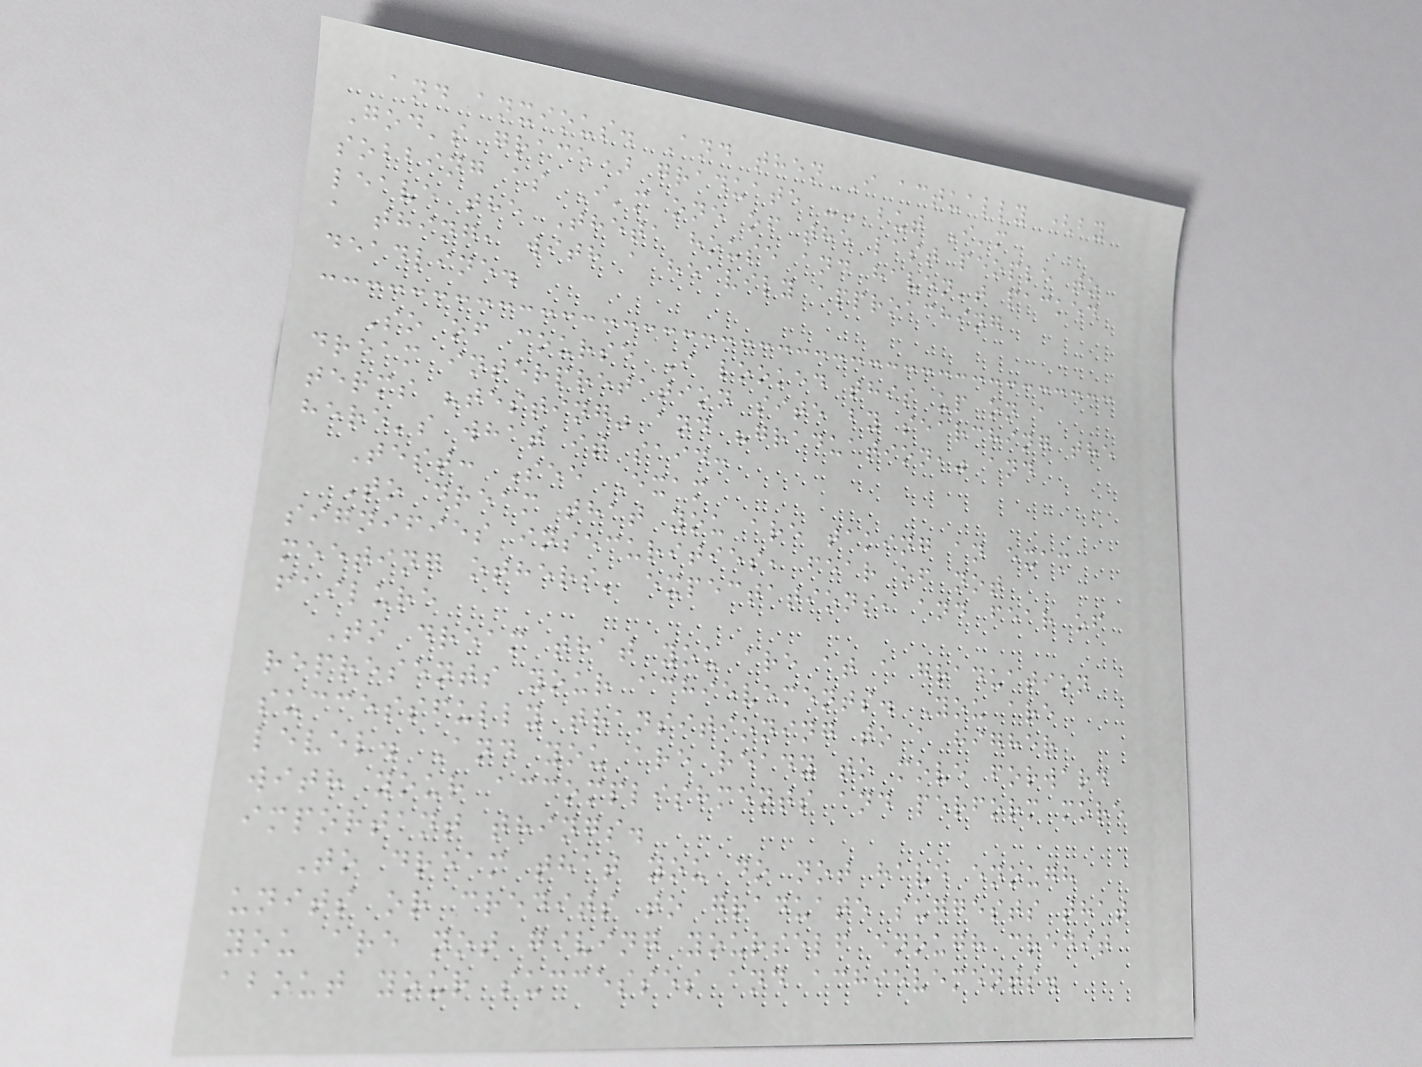and anxious. And then I actually (by
God's grace) graduate -- but I'm
sobbing as I'm one of the last people to
leave the Theta house and haven't packed
a thing, with a heavily approaching
deadline.
So of course I looked this up on a
dream interpretation site by searching the
terms "testing" and "graduation," and
here's what it said:
Test: See Exam
To dream that you are taking an exam
signifies insecurities, fear of not
meeting others' expectations, and fear of
failure
To dream that you are at a graduation
represents your achievements. You are
successfully transitioning to a higher
level. And you are ready to move forward
with your accomplishments and perform more
important things.
To dream that you do not have enough
units or credits to graduate suggests that
you are not giving yourself enough credit
about your successes and achievements.
